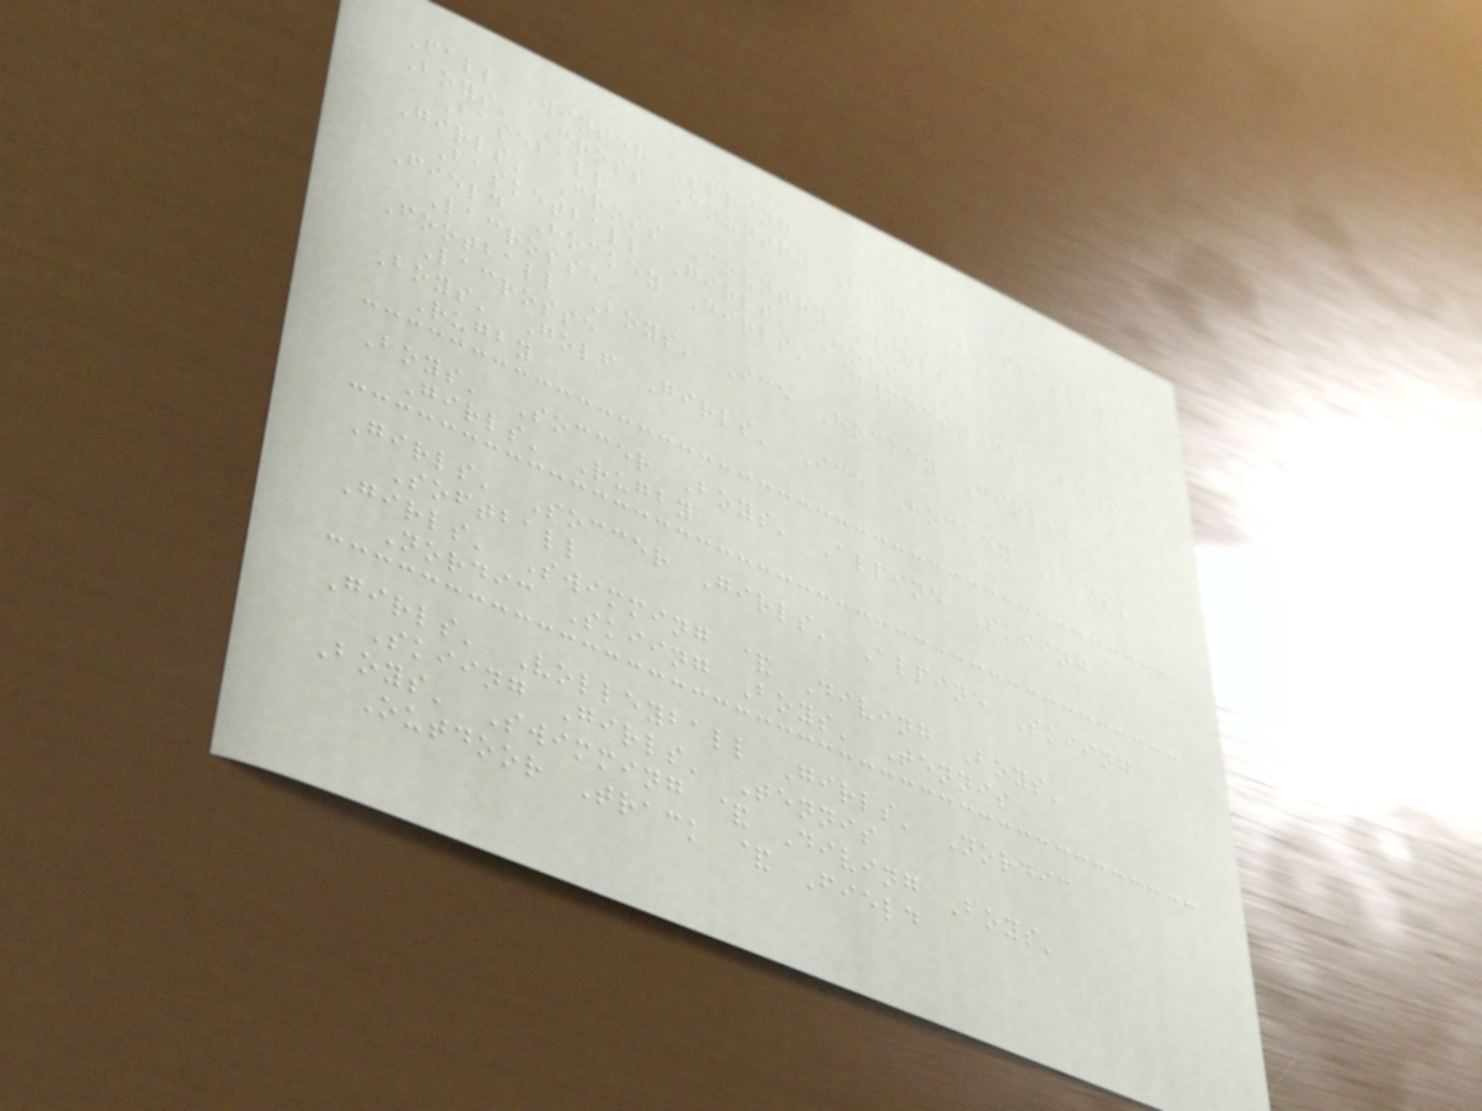Fall Winter Spring
Boys' Cross Country Boys' Basketball
Baseball
Girls' Cross Country Girls'
Basketball Girls' Golf
Field Hockey Girls' Gymnastics Boys'
Lacrosse
Football Boys' Ice Hockey Girls'
Lacrosse
Boys' Golf Girls' Ice Hockey Boys'
Rugby
Boys' Soccer Boys' Alpine Skiing
Girls' Rugby
Girls' Soccer Girls' Alpine Skiing
Softball
Girls' Swimming & Diving Boys'
Nordic Skiing Boys' Tennis
Girls' Volleyball Girls' Nordic
Skiing Girls' Tennis
Boys' Swimming & Diving Boys'
Outdoor Track & Field
